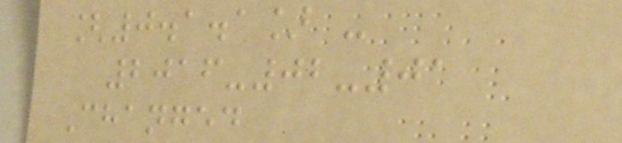[0.1.1] -
2016-02-01
Changed
